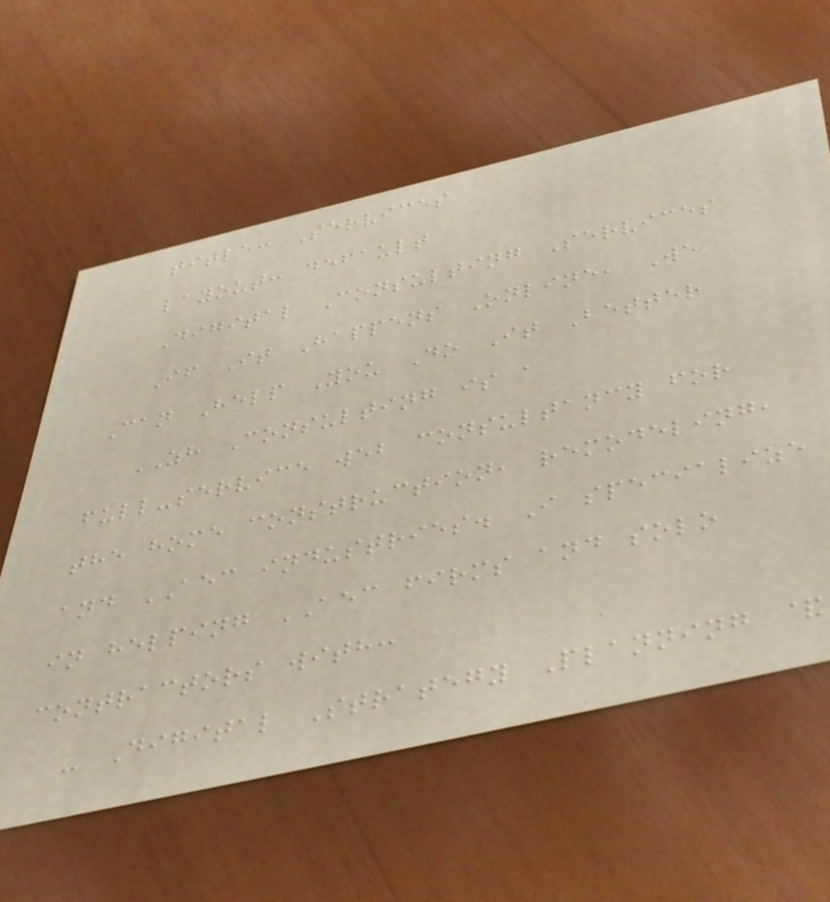title: Services
layout: default
Digital Consulting Services
If It Happens Online, We
Can Help You Do It Better
ZH Consulting is a
full-service web consultancy for
the home construction, remodeling,
and AEC industries. I specialize
in helping AEC firms and solo
contractors with:
- Digital Strategy Planning &
